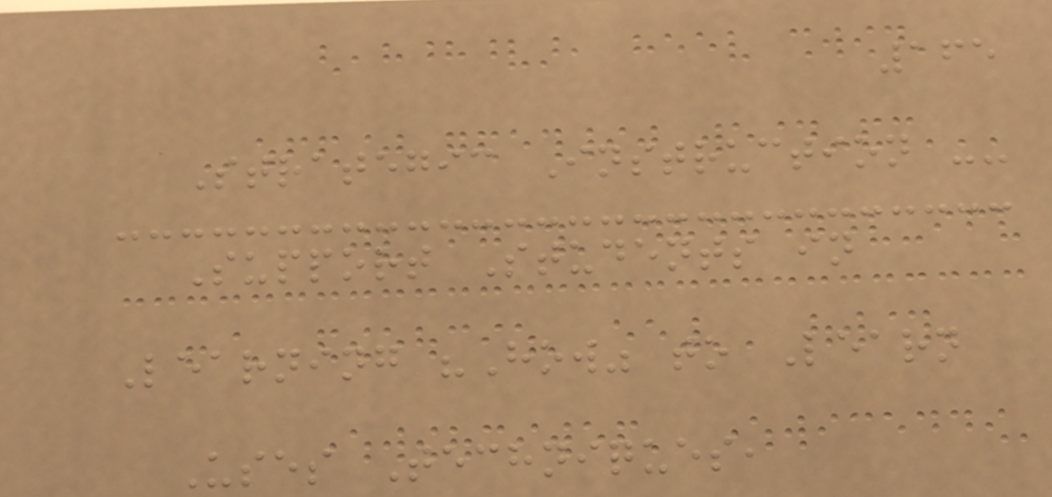165
Strategic Instruction --
Support Students in
Learning "How" to Learn
Uses Techniques,
